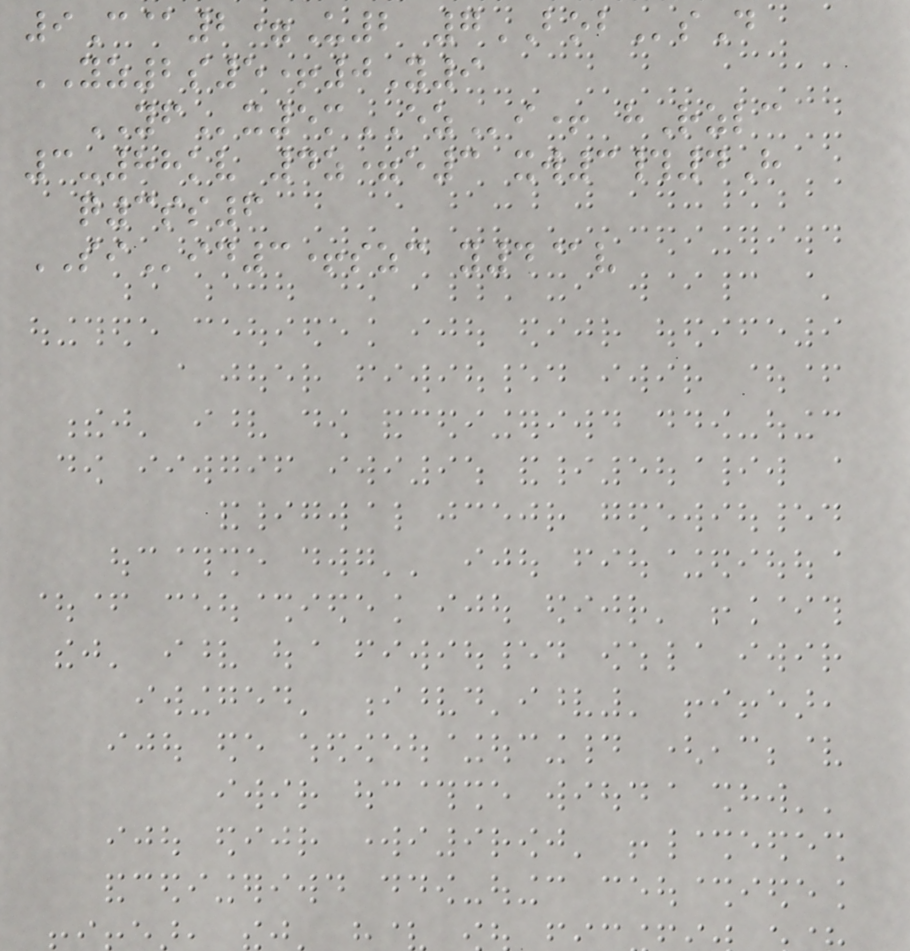9C@2=U2 7BOBsD
YZ2s5+0Y9
YFx5mEZi+ hRzlc
3-88kv 4z=e3 xw3#4H
q3ss6
SIid3+szc y4@v
